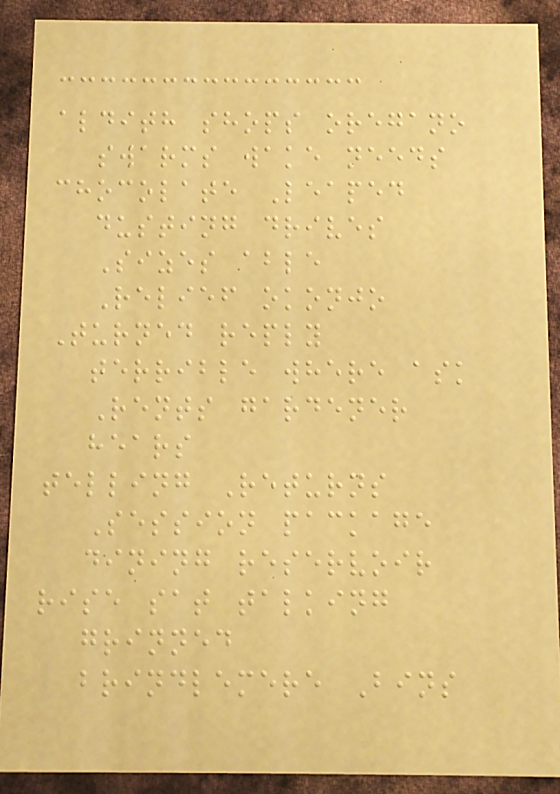aldith shops oregano
swarms wake needs
chocolate Leaped
dusting drives
Sizes able
Relief okonjo
Turned reply
terrible where ask
Rents gardener
hears
telling Returns
Session package
dining reservoir
rise sat talking
grinned
brindlemere Bins
